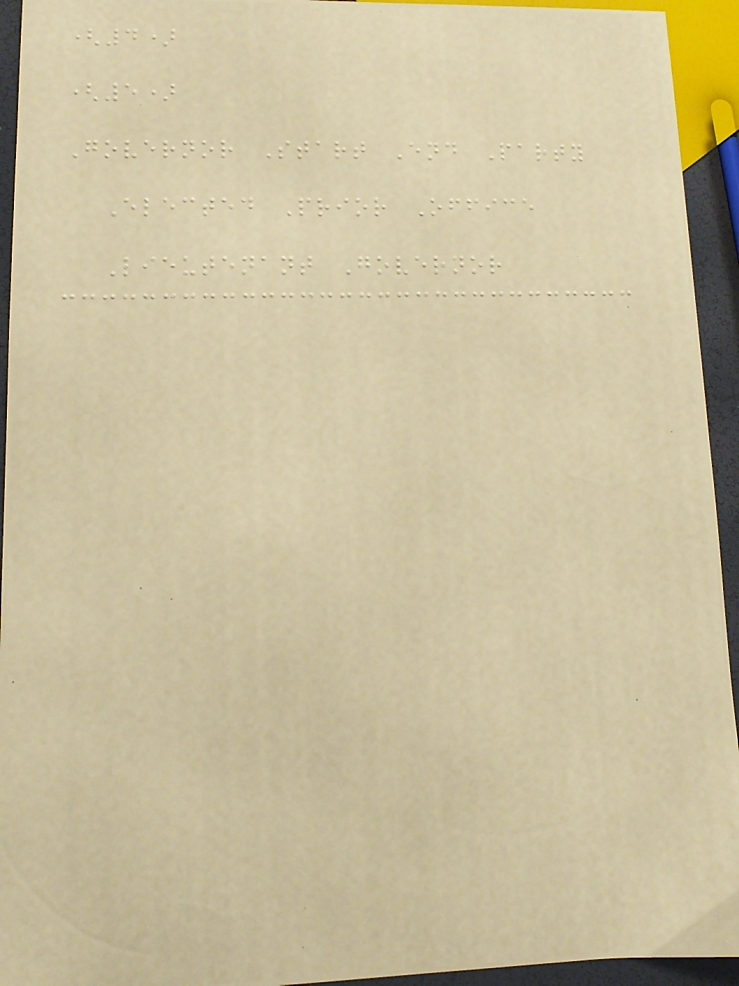(4)
(5)
Governor Start End Party
Elected Prior Office
Lieutenant Governor
